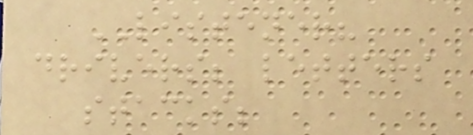LISTENER?
drivers; letters
stacks;
